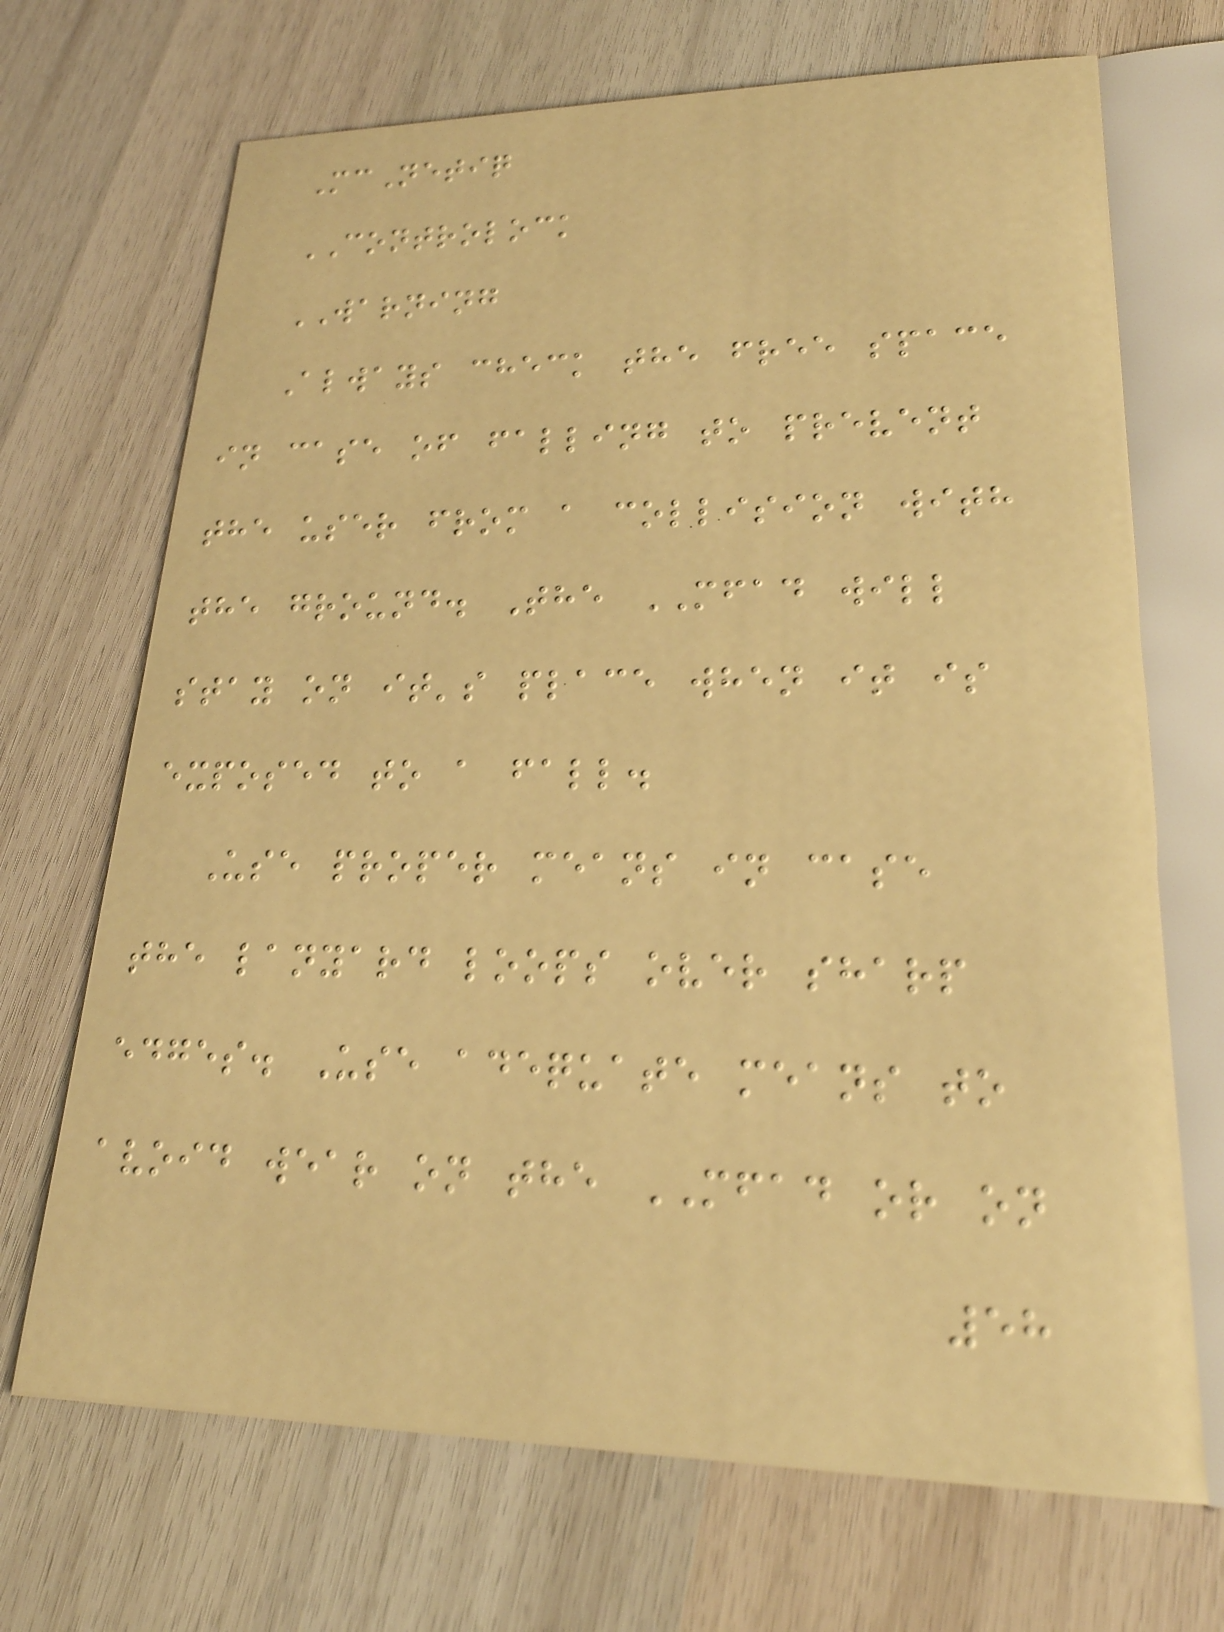McNetiq
CONTROLOCK
WARNING
Always check the free space
in case of falling to prevent
the user from a collision with
the ground. The MFAD will
stay on it's place when it is
exposed to a fall.
Use proper means in case
the lanyard loops over sharp
edges. Use adequate means to
avoid wear on the MFAD or on
58
